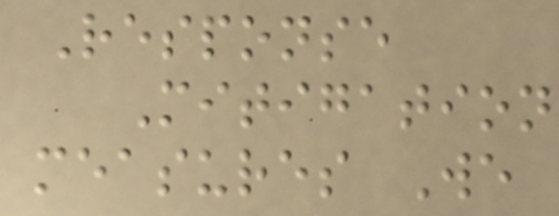Response
Mitigation
measures We
